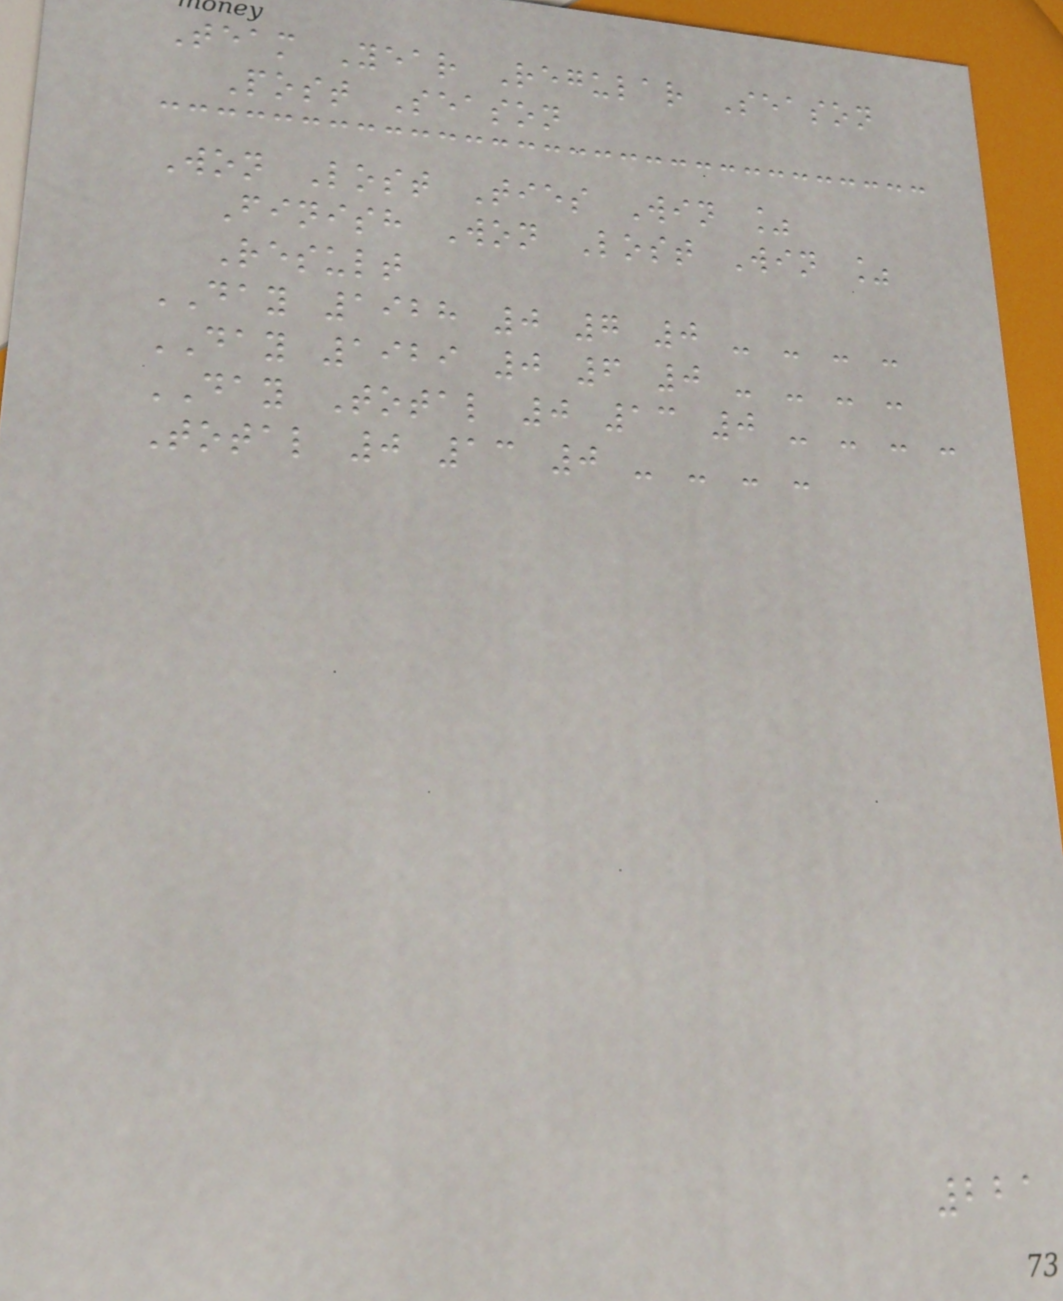Team Year Regular Season
Post Season
Won Lost Ties Win %
Finish Won Lost Win %
Result
DAY 1928 0 7 0 - - - -
DAY 1929 0 6 0 - - - -
DAY Total 0 13 0 - - - -
Total 0 13 0 - - - -
221
